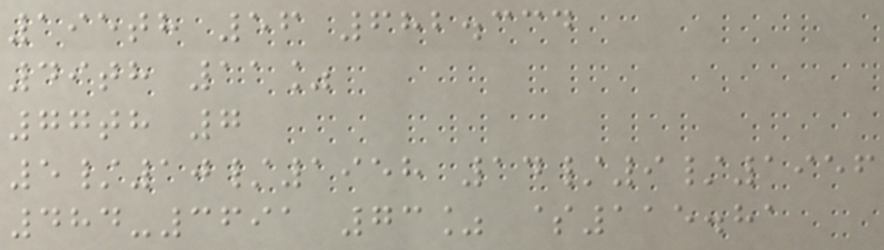195th 56 682.334
49th 11%
77th 7
5/10/1958 14/9/1956
484-3691 73% $115.81
